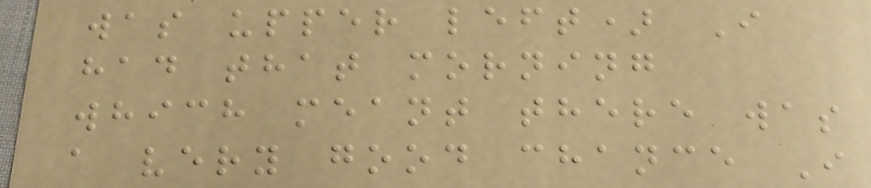was upper left) I
had that morning
which meant there was
a very good chance I
